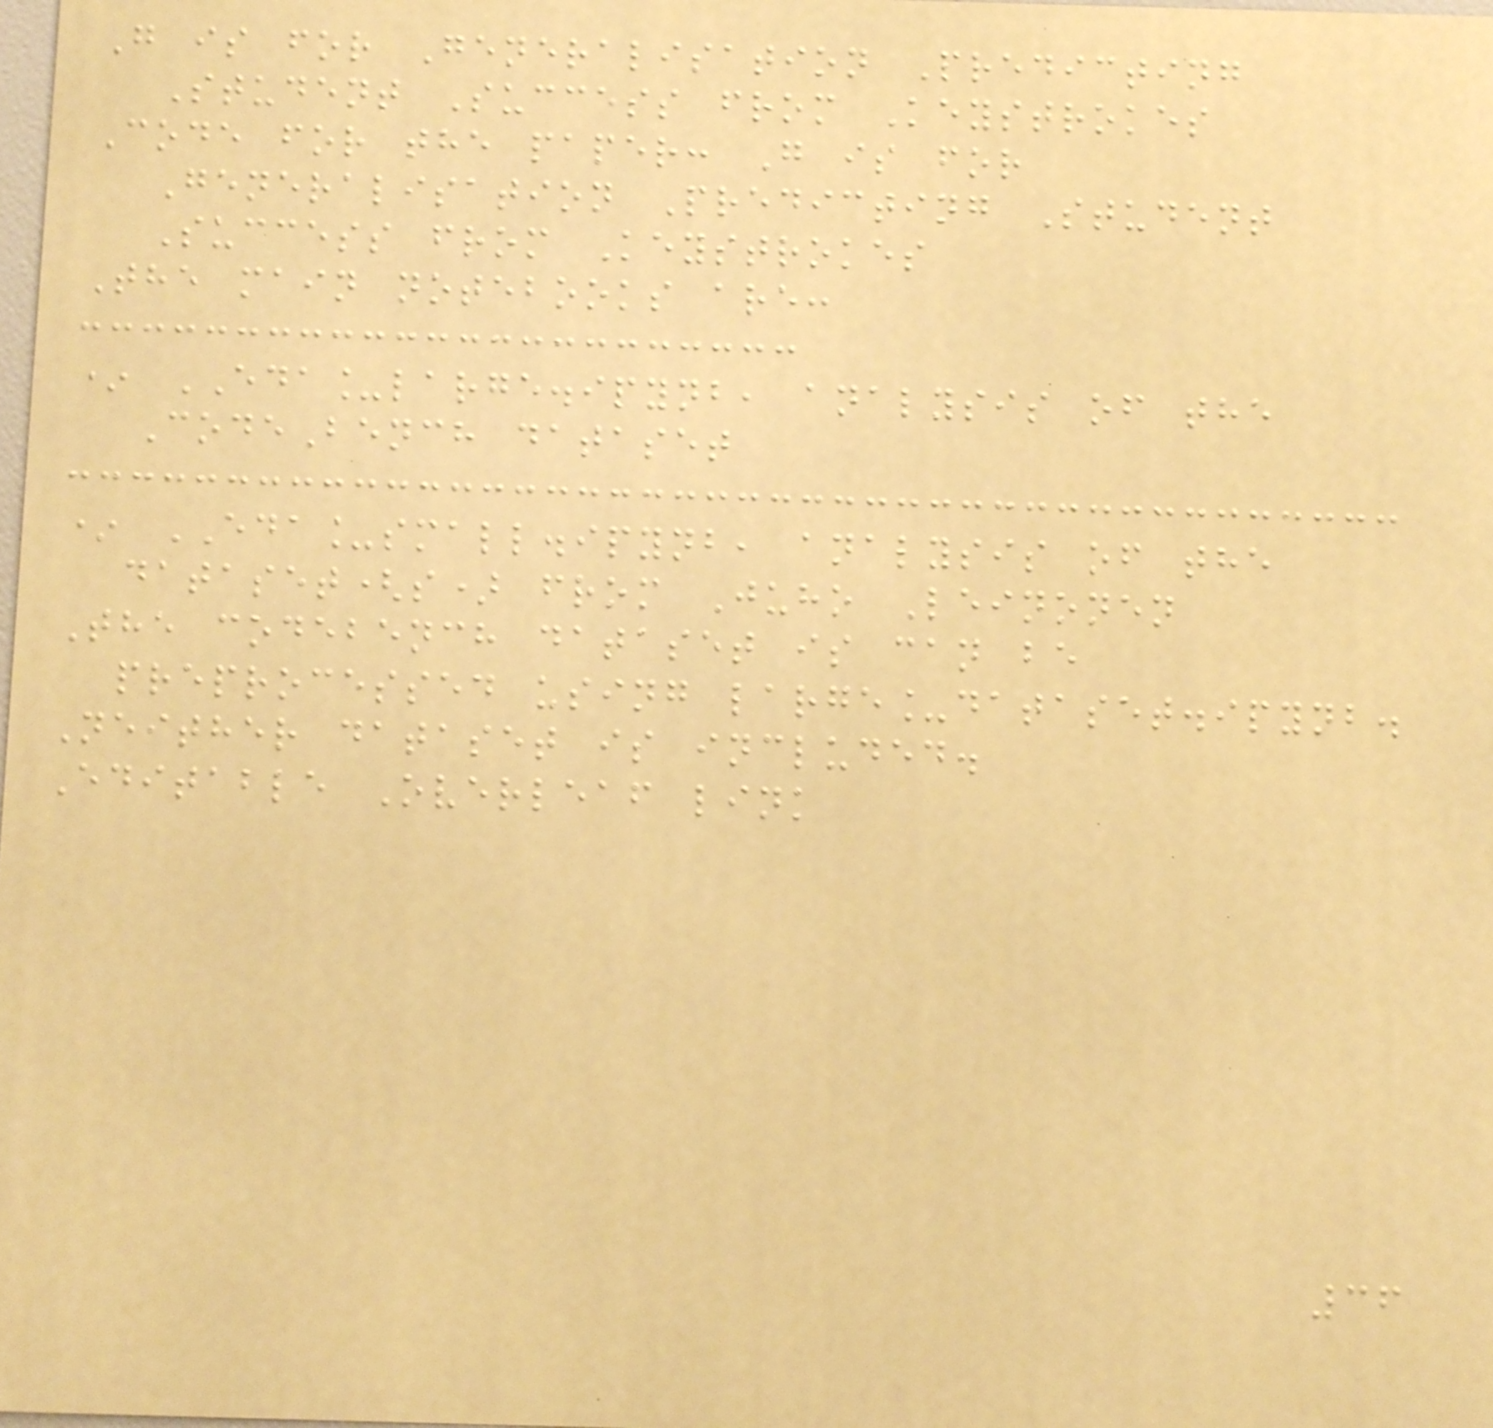G is for Generalisation Predicting
Student Success from Keystrokes
Code for the paper: G is for
Generalisation Predicting Student
Success from Keystrokes
The main notebooks are:
* EDA_large.ipynb, analysis of the
CodeBench dataset
* EDA_small.ipynb, analysis of the
dataset(s) from Juho Leinonen
The codebench dataset is can be
preprocessed using large_dataset.ipynb.
Neither dataset is included.
Editable Overleaf link
36
